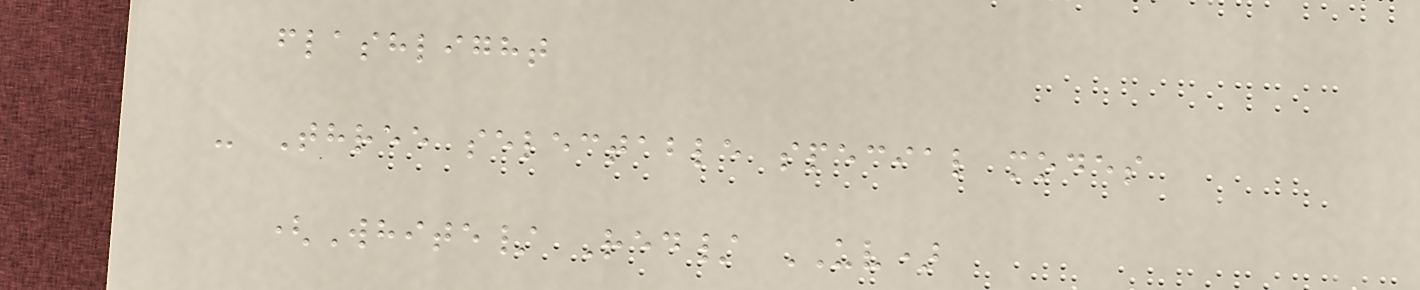flashlight
- Three selectable special modes
(White/ Red/ UV)
